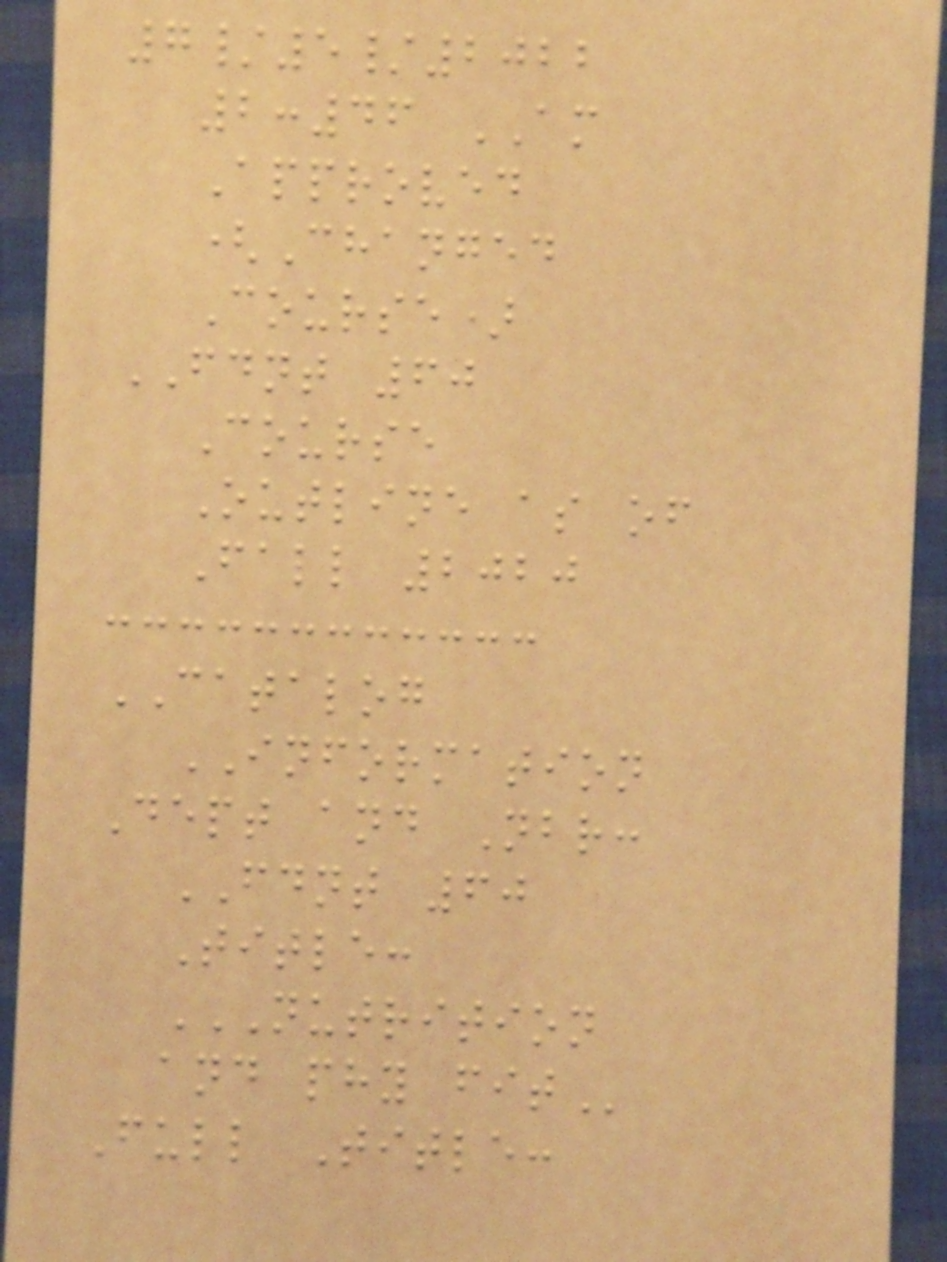7/5/2022
2:46 AM
Approved
(Changed
Course)
FDNT 60
Course
Outline as of
Fall 2020
CATALOG
INFORMATION
Dept and Nbr:
FDNT 60
Title:
NUTRITION
AND PHY FIT
Full Title:
